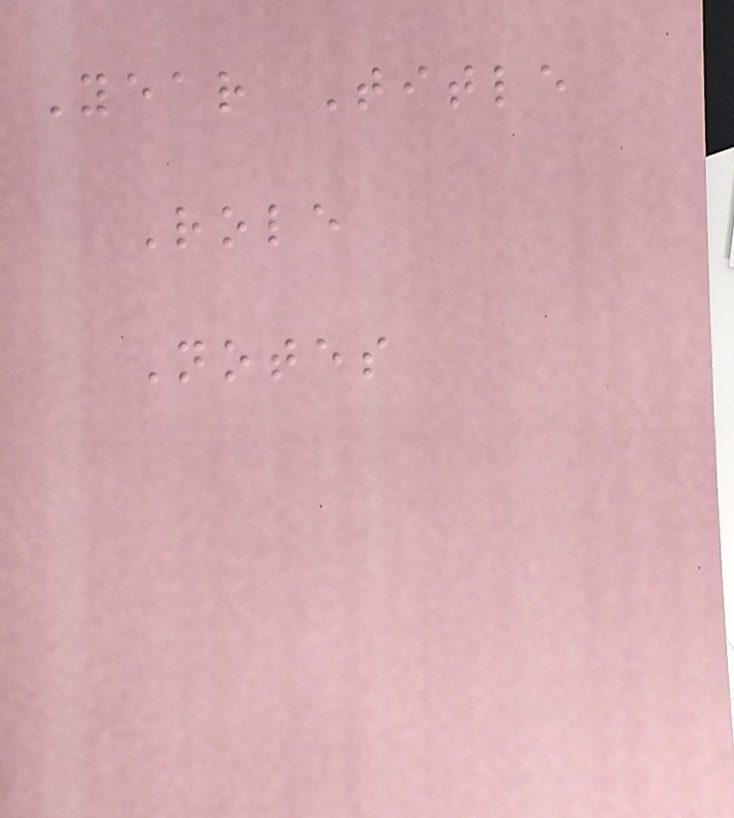Year Title
Role
Notes
